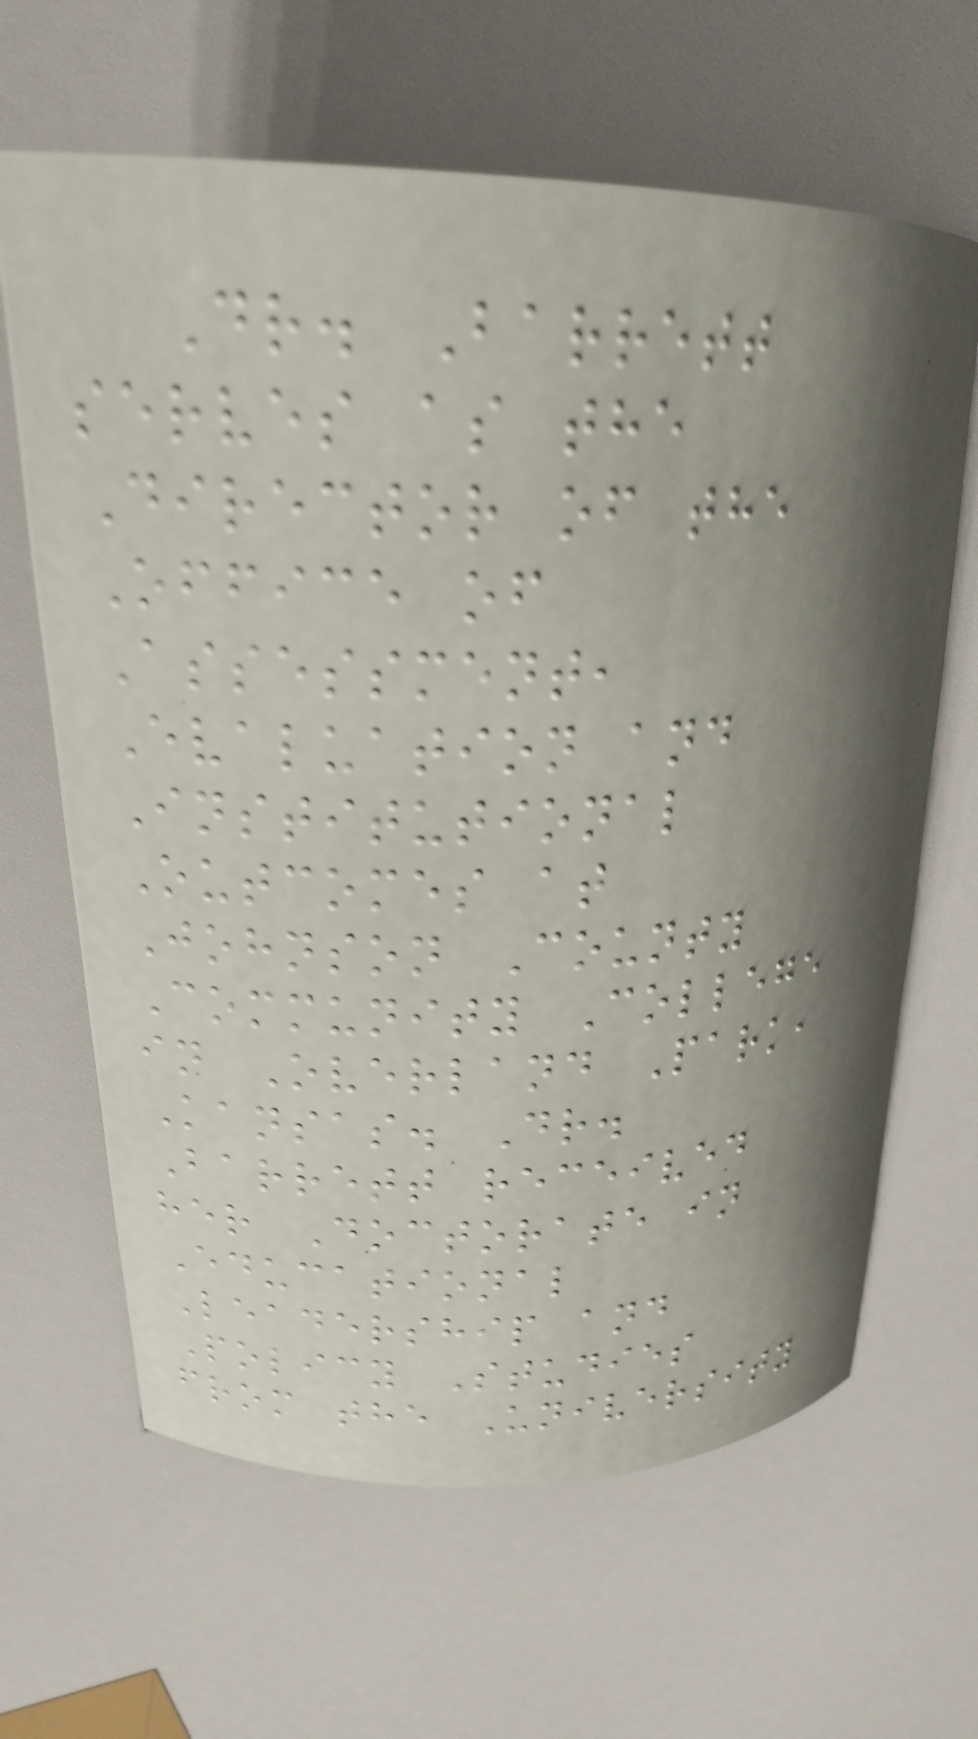Dr. Barrett
serves as the
Director of the
Office of
Assessment,
Evaluation and
Institutional
Outcomes at
Johnson County
Community College
in Overland Park,
Kansas. Dr.
Barrett received
her Doctorate in
Educational
Leadership and
Policy Studies
from the University
